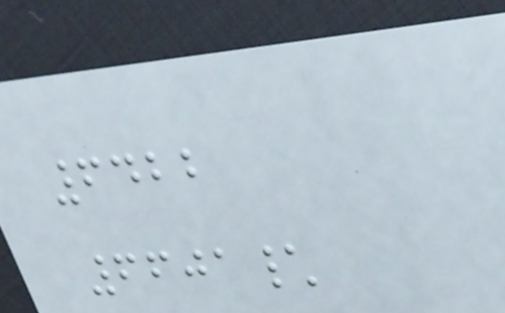6422
6601\
